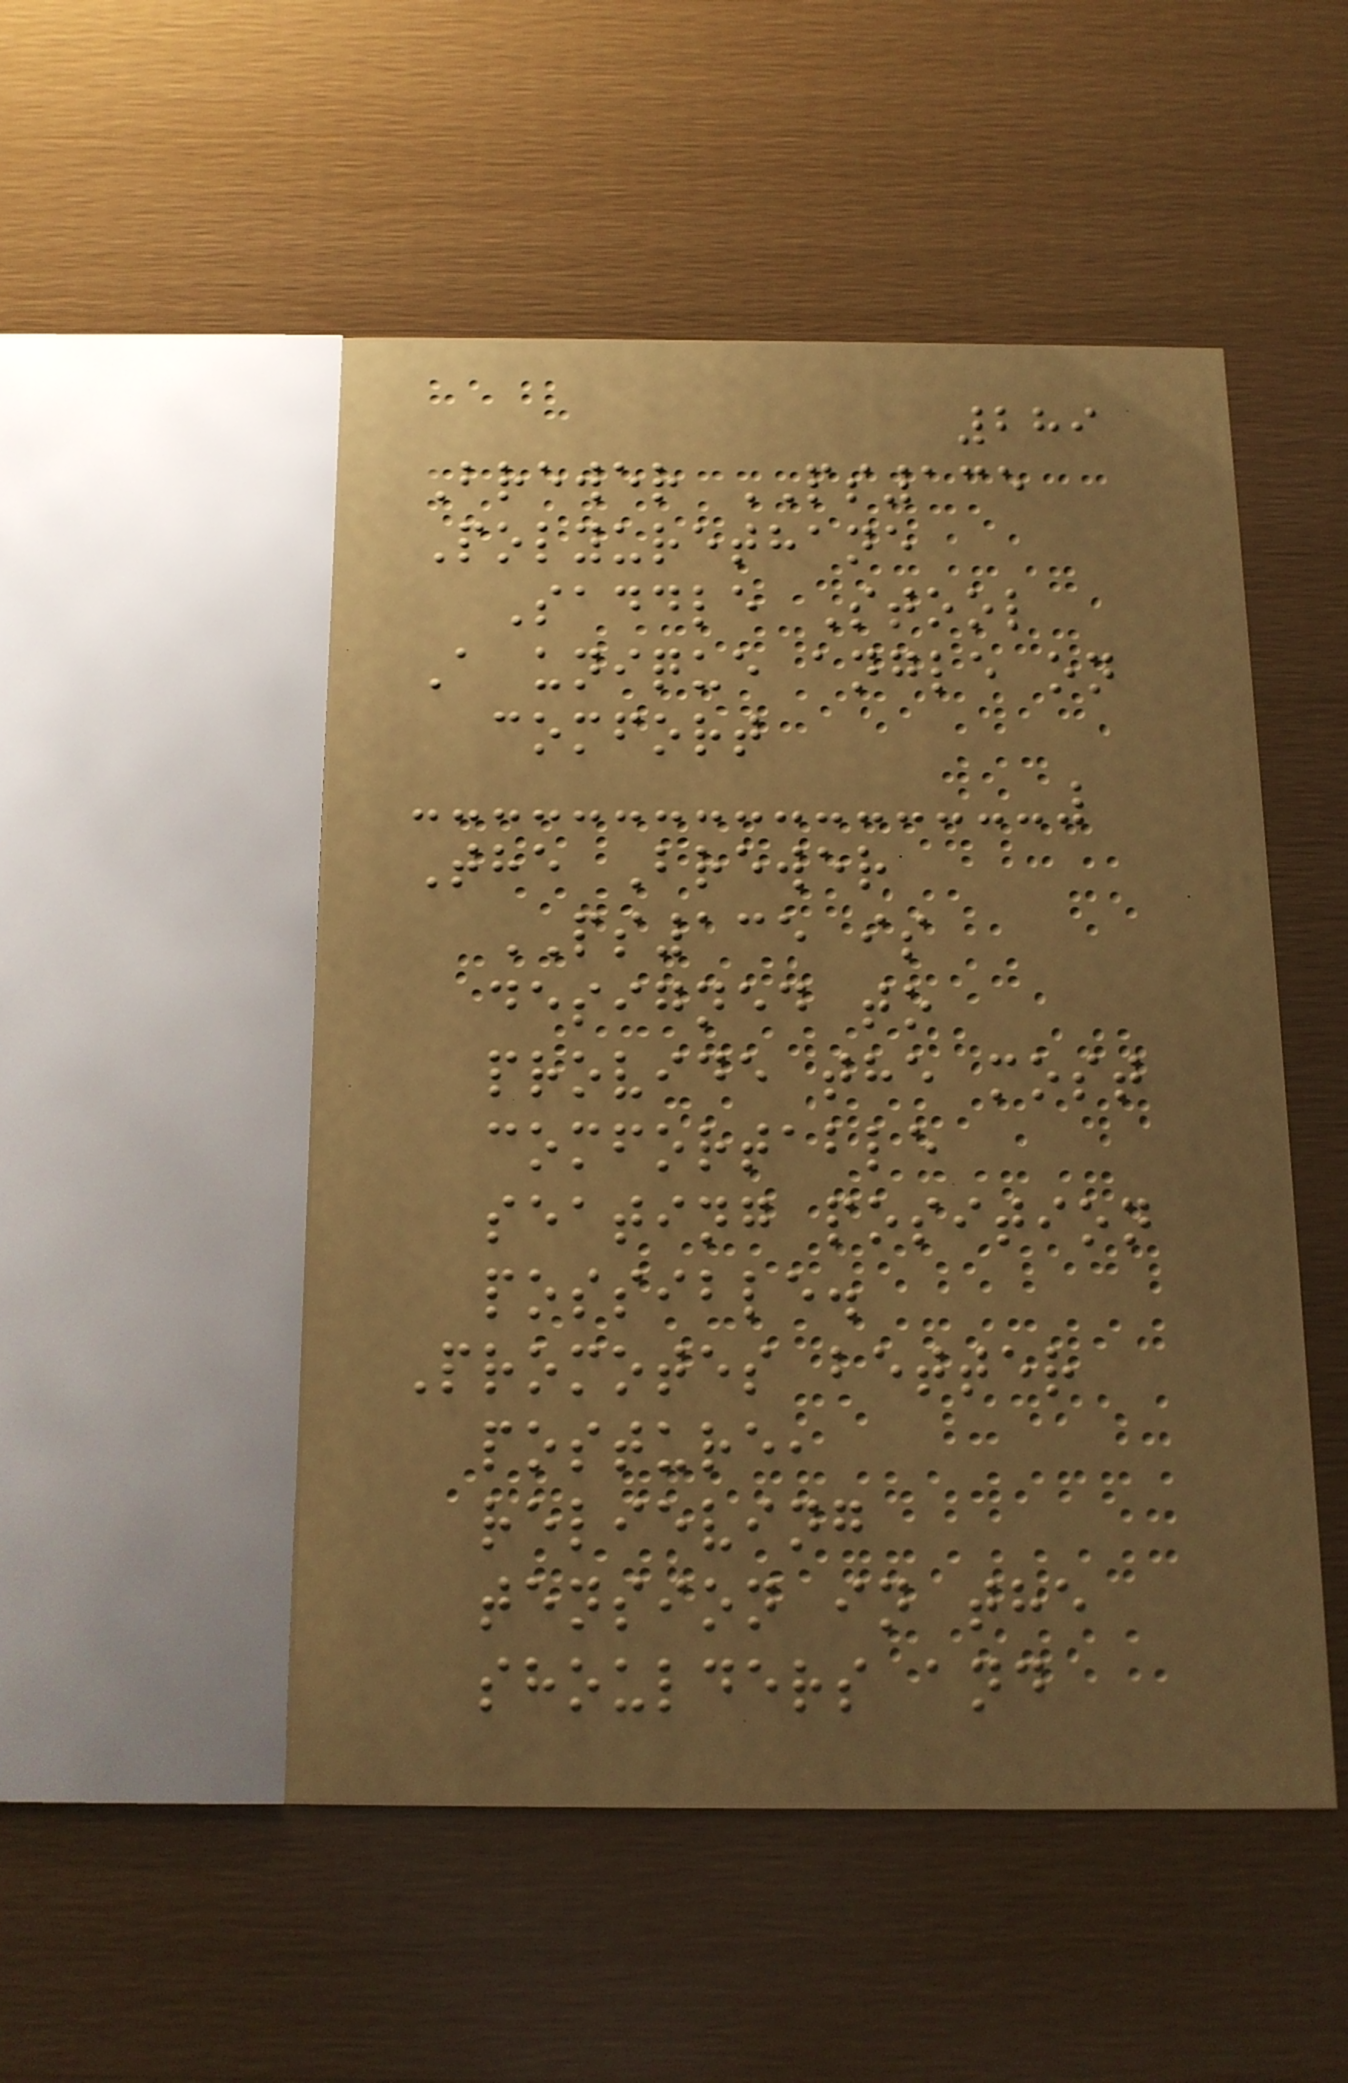289
Brewer PS135
Polyurethane
Saddle Stool
A unique angle on
comfort
The Brewer
PS135 is
designed to
provide the most
comfortable
seating position
possible.
Promotes better
posture,
relieving
tension in the
shoulders and
